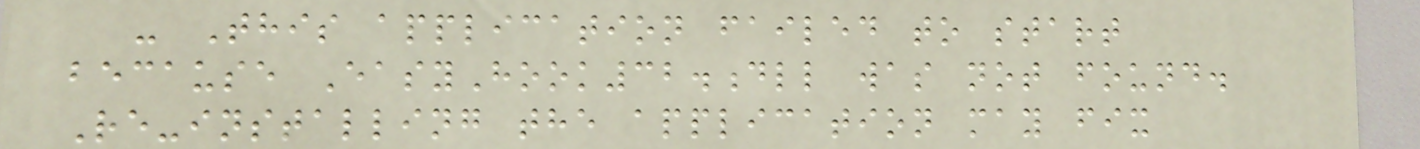- This application failed to start
because EasyHook32.dll was not found.
Re-installing the application may fix
